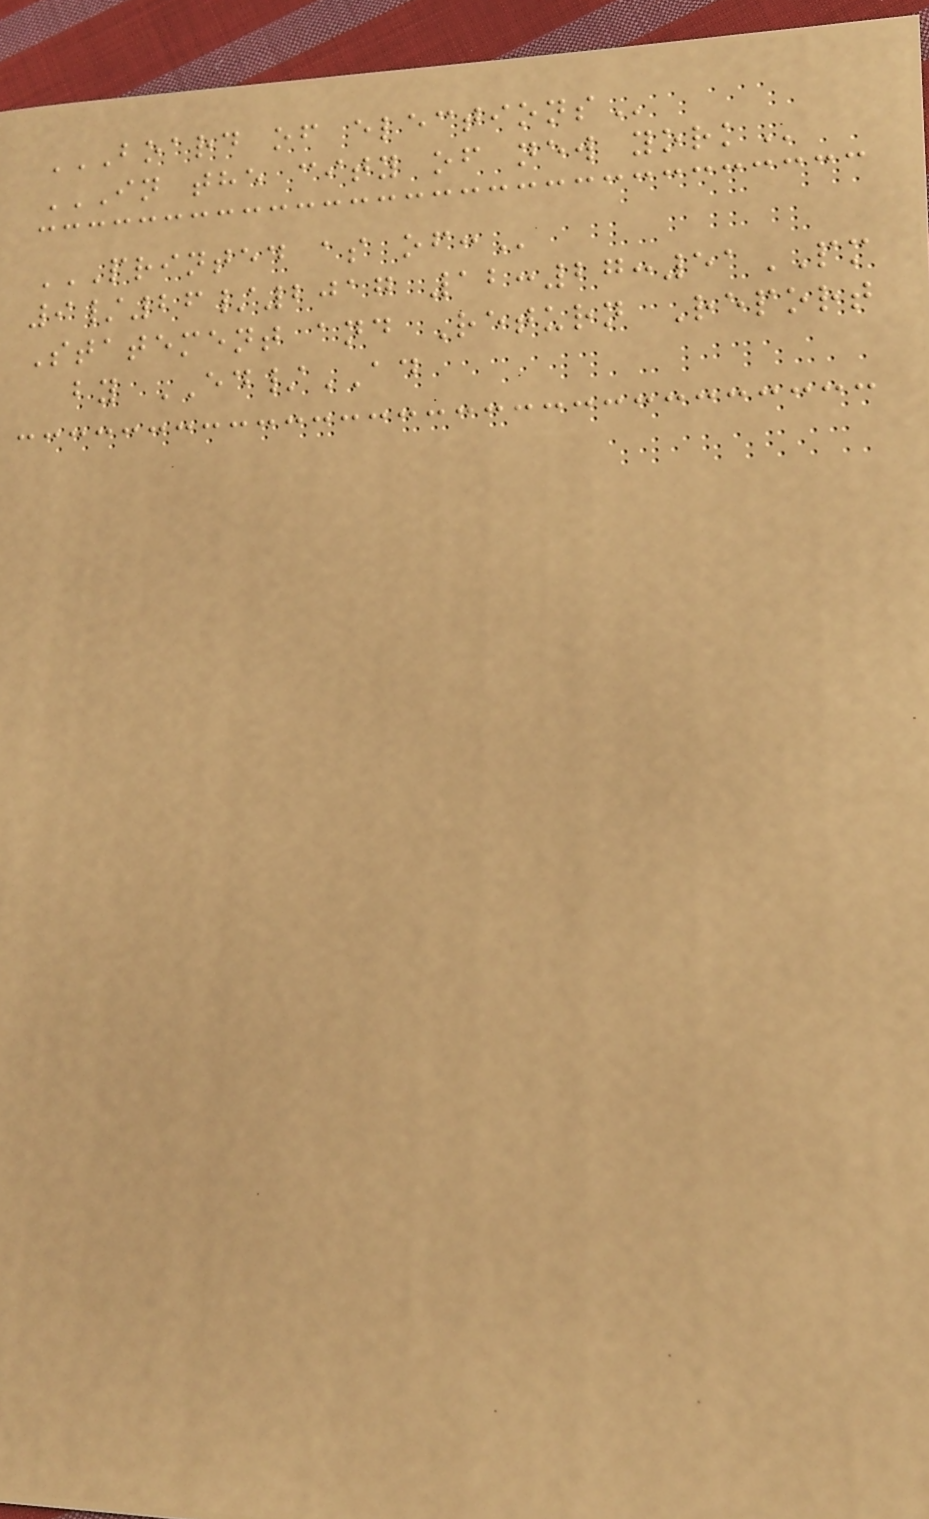BOARD OF ELECTIONS
IN THE CITY OF NEW YORK
PRINTED AS OF:
9/26/2017 12:27:51PM
Statement and Return Report
by ED/AD
